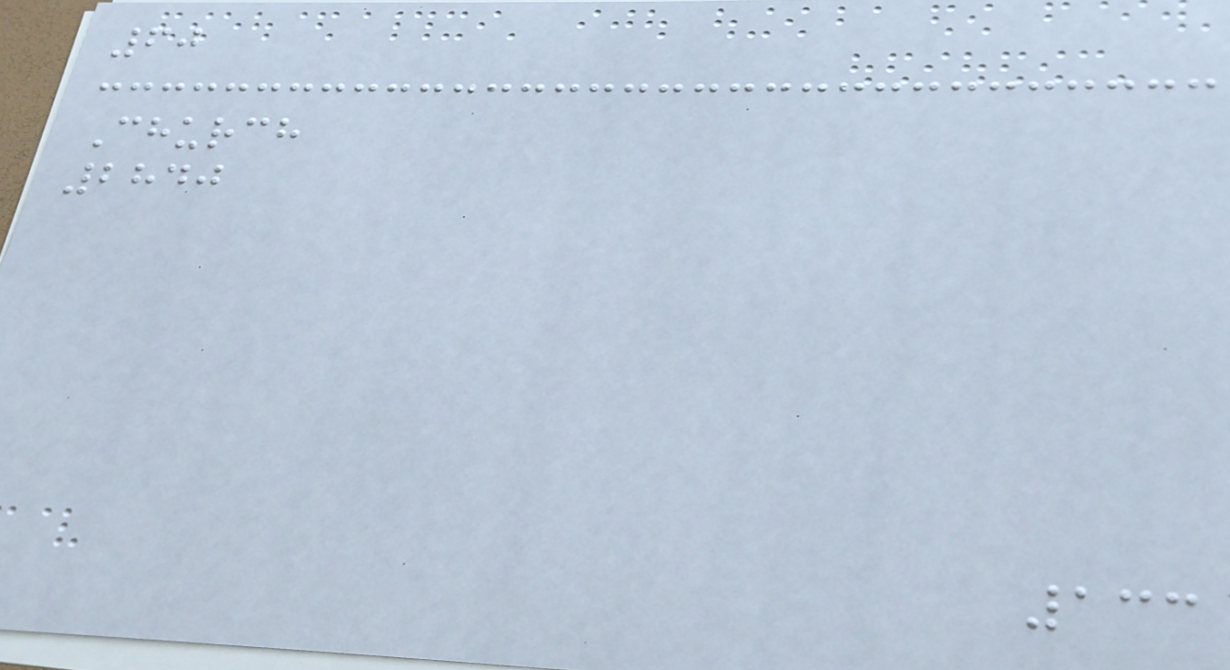60
Church
2840
133
